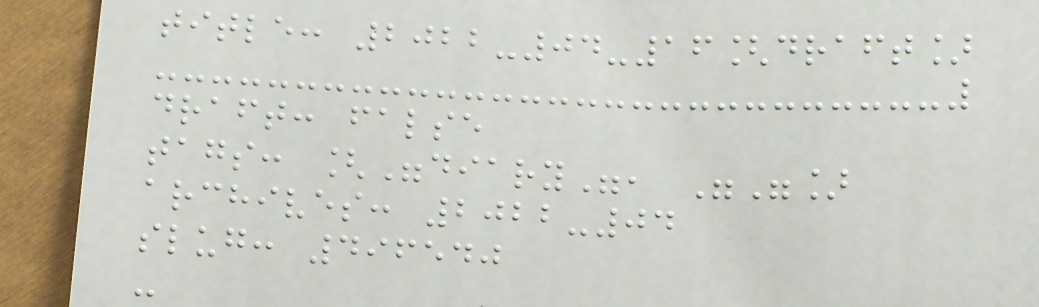title: 2022-04-16[draft]
draft: false
tags: ["diary", ""]
archives: 2022-04
slug: 496540
-
